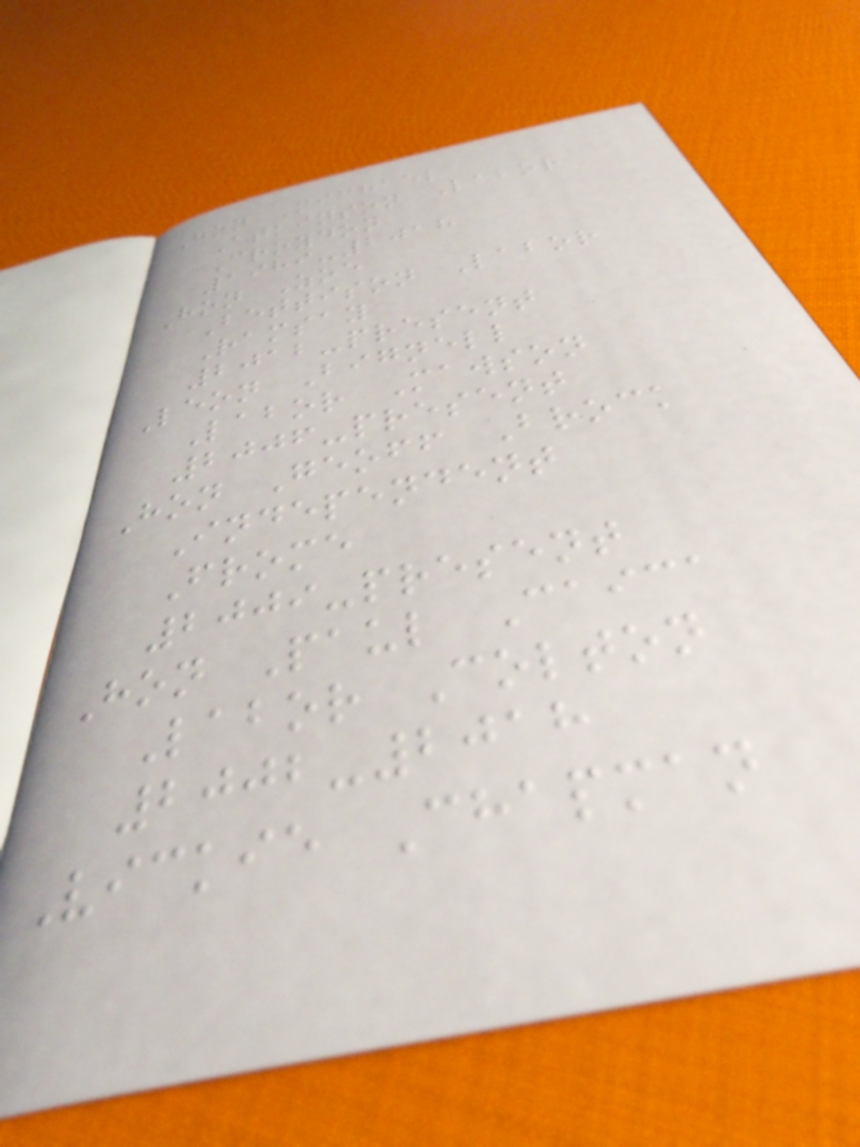Hon Michael
Atkinson Labor
Croydon
1989-2018
Hon Zoe
Bettison Labor
Ramsay
2012-present
Leon Bignell
Labor Mawson
2006-present
Hon Geoff Brock
Independent
Frome
2009-present
Hon Paul Caica
Labor Colton
2002-2018
Vickie Chapman
